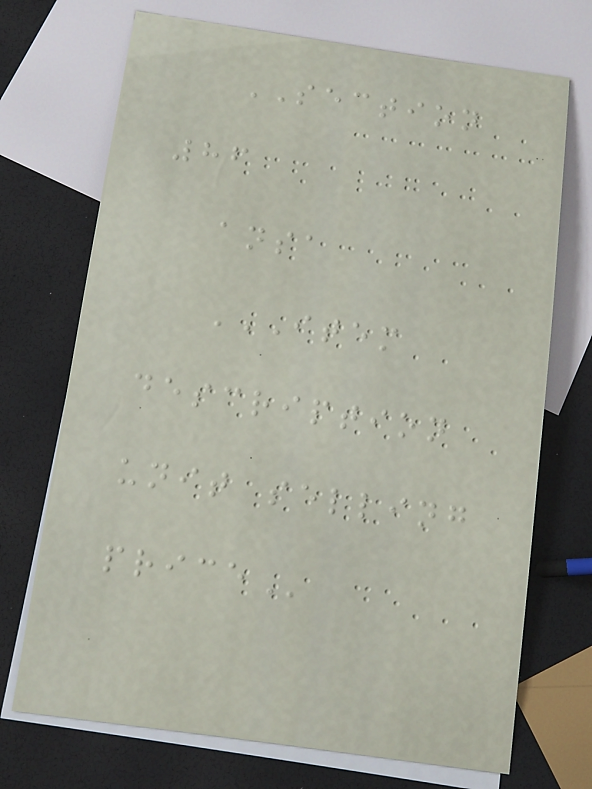SECTION
86
ansa
ITEM
DESCRIPTION
UNIT SELLING
PRICE
